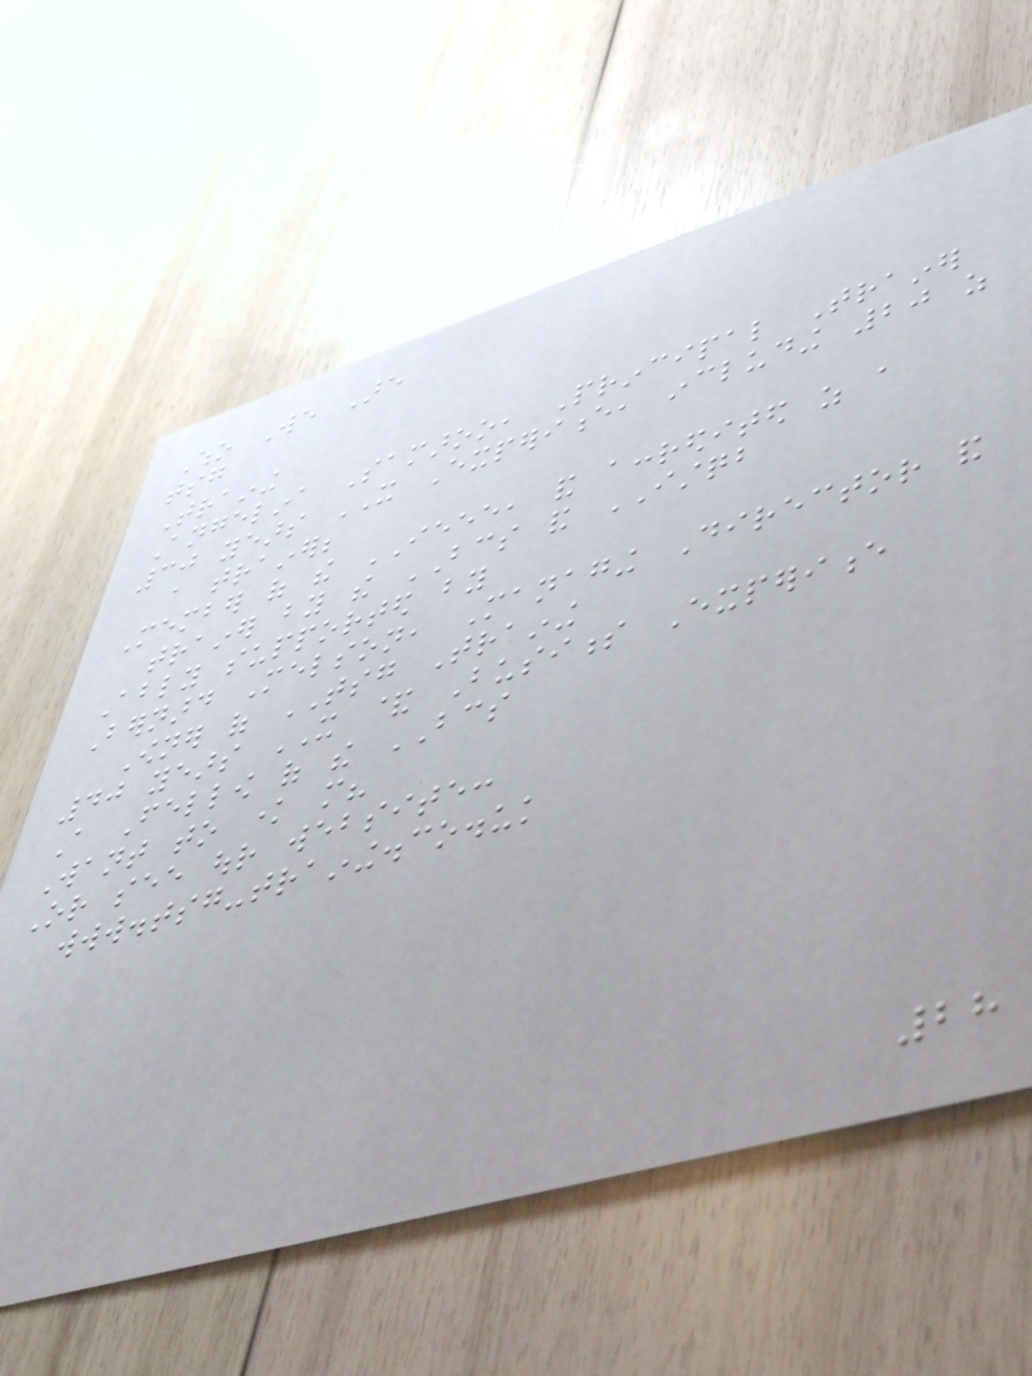Who We Are
tsg
Training
Angelina Samaroo, Principal Trainer
30 years IT Experience, including 20 as
a trainer;
Member of the IEEE, and accredited as a
trainer by the BCS and ISTQB
Ably supported by
Bernard Melson, Managing Director and
Owner of TSG Training
40 years IT & Business Experience
A Fellow of the BCS
Want to know more?
Or see our website:
www.tsg-training.co.uk
28
